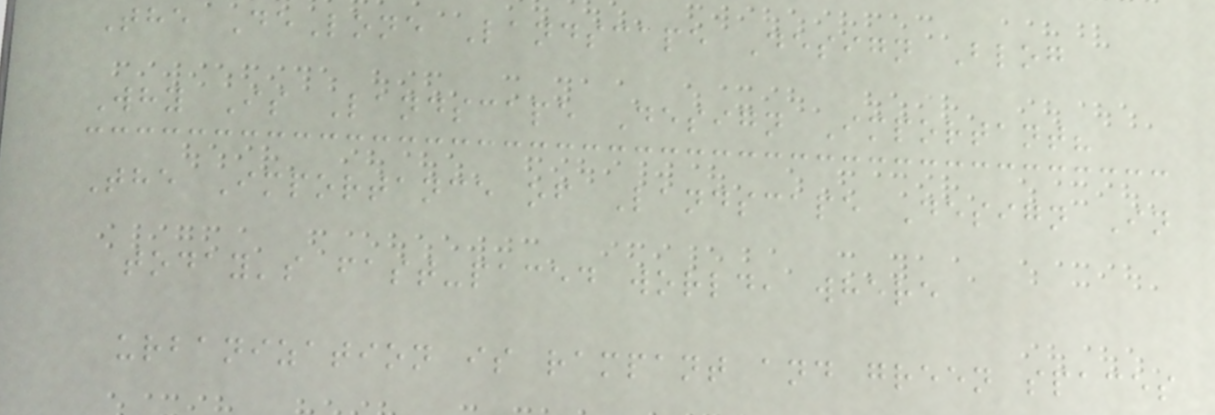The DeLone Landscape Design Blog
Why Is Landscape Design Important?
The Importance of Landscape Design In
today's fast-paced world, where
urbanization is rampant and green spaces
